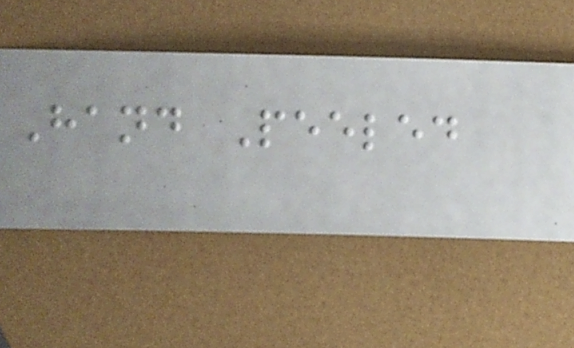Hand Peeled
